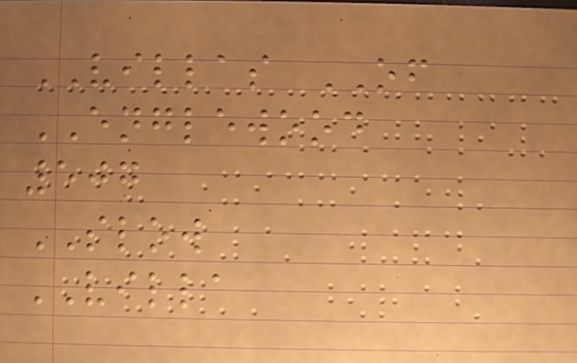VILLAS OF
ENGLEWOOD
507
SLOW
VILLA
